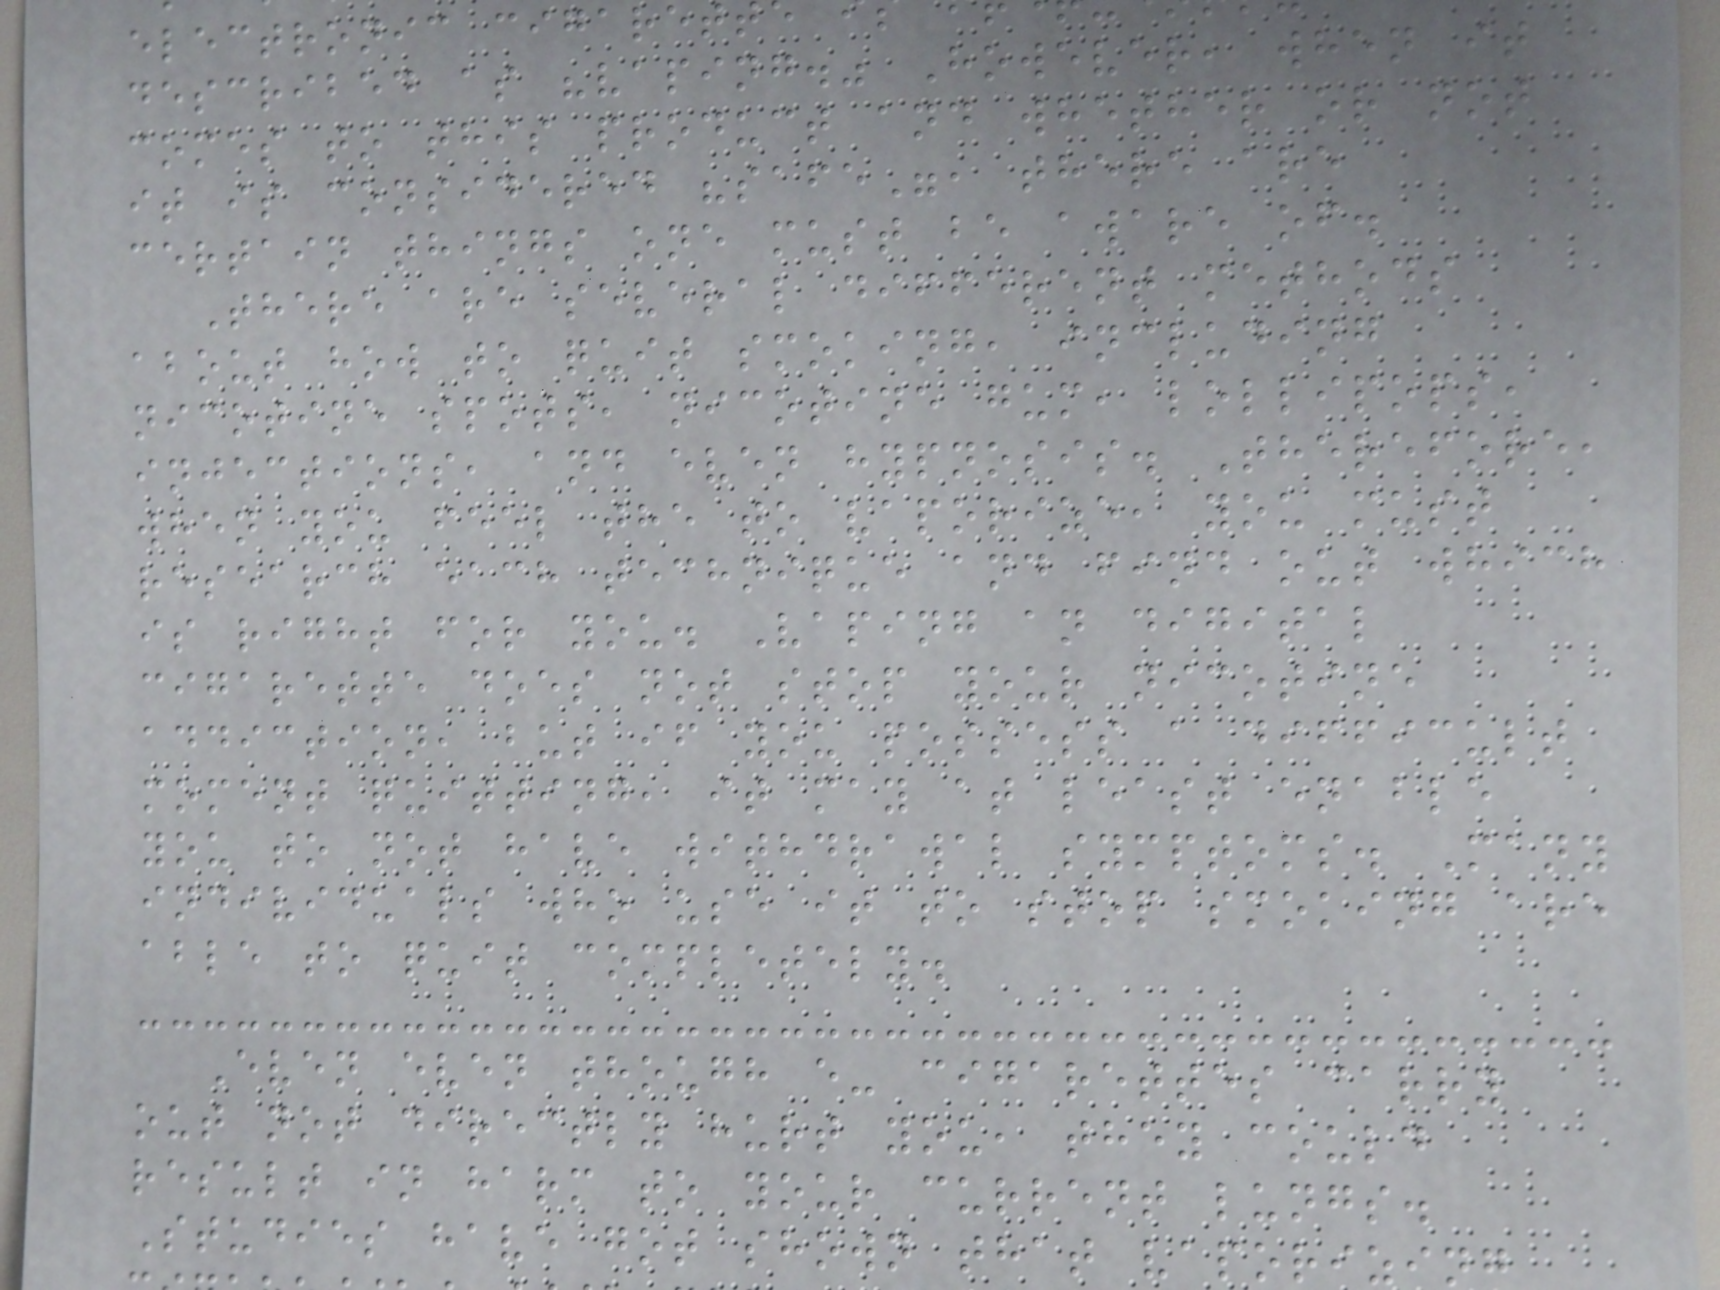electronic cigaret
described as "vaping." However, when it
comes to this product and whether or not
it is considered "safe", there are
certain things one must be aware of.
There are several different methods
about how to quit smoking, including
nicotine spots, nicotine gum, lollipops,
injections, and even hypnosis. Therefore,
when you feel the to vaporize, you must
research each technique and find out which
is right for you. Vaping an digital
cigarette does not stop your nicotine
addiction, but if you possess a difficult
moment quitting, it may at least enable
you to not have withdrawal symptoms. Many
individuals who use it to stop smoking are
able to quit completely.
Even even though e- cigarettes carry
out not directly hurt you, they could
result in harm to your current lungs.
Studies have got shown that vaporizing
